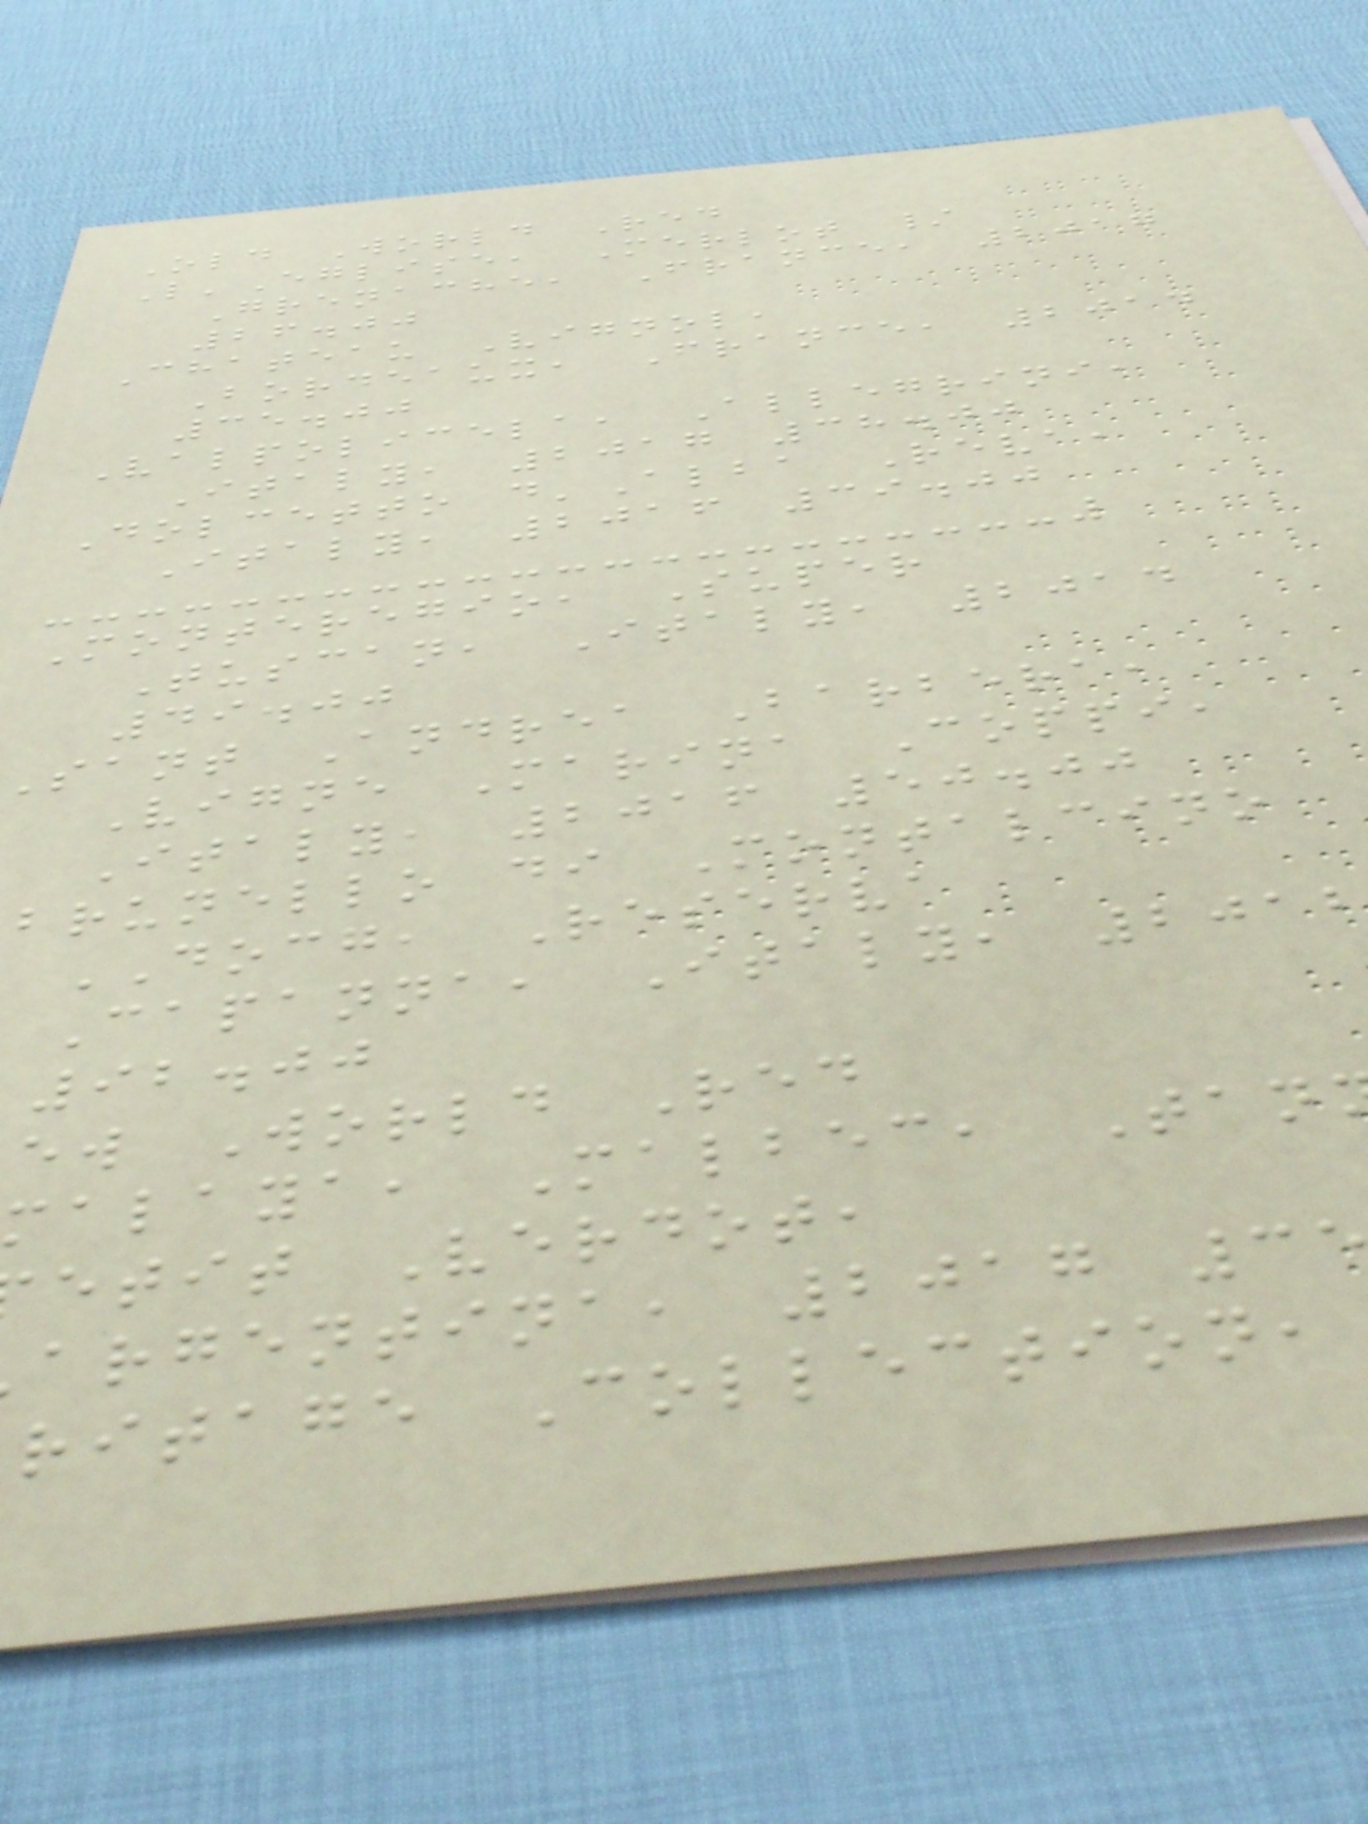Old World Red
L'Eglise, Merlot /
Grenache, France, 2017
26.00
Chateau Vignol,
Bordeaux, France, 2014
35.00
Valpolicela, Allegrini,
Italy, 2017 38.00
Dolcetto d'Alba Reva,
Italy, 2016 39.00
Monteregio, Super
Tuscan, Italy, 2014
49.00
sant Andrea Barbera,
Vigne Marina Coppi,
Italy, 2016 50.00
brunello di Montalcino
DOCG, Reserva
Capanna, Italy, 201
92.00
ew World Red
malaya, Malbec, Tan
etit Verdot,
argentina, 2017 3
ritage Collection,
